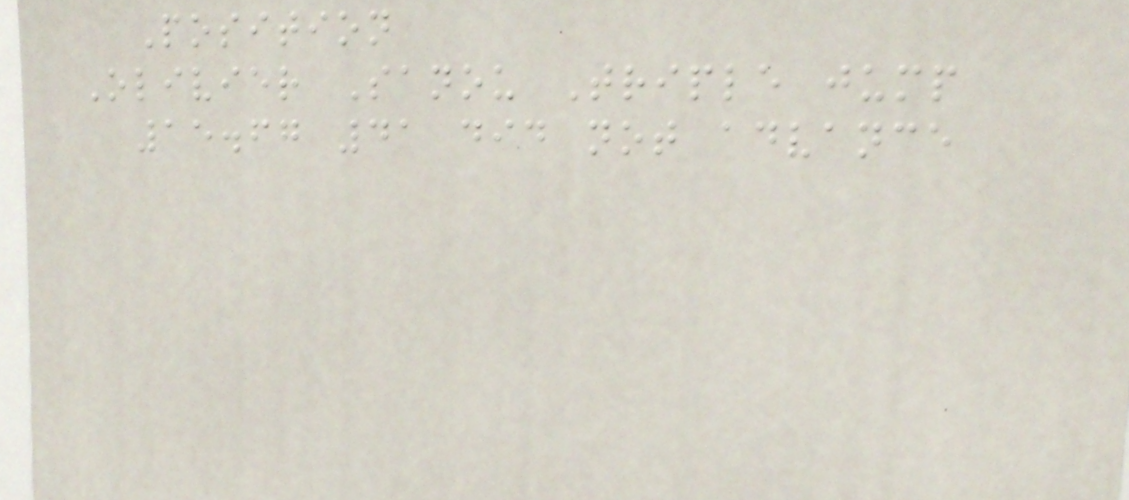Position
Olivier Sanou Triple jump
15.67 41 did not advance
